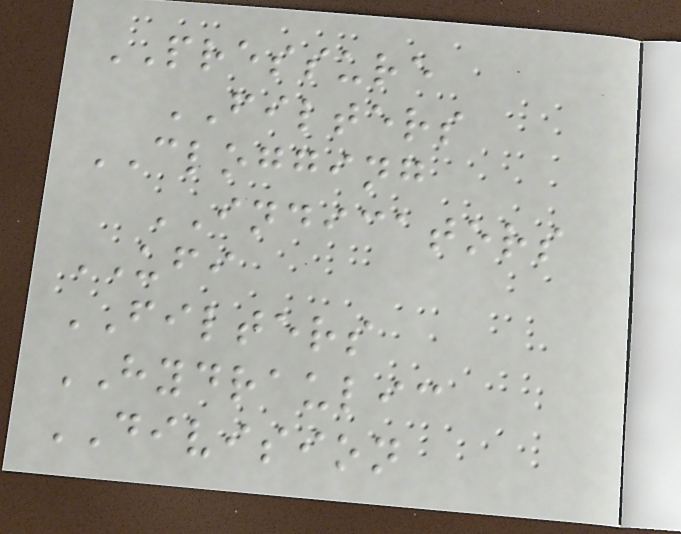PRESSURE
FILTERS
CLOGGING
INDICATORS
UFI
FILTERS
HYDRAULIC
DIVISION
